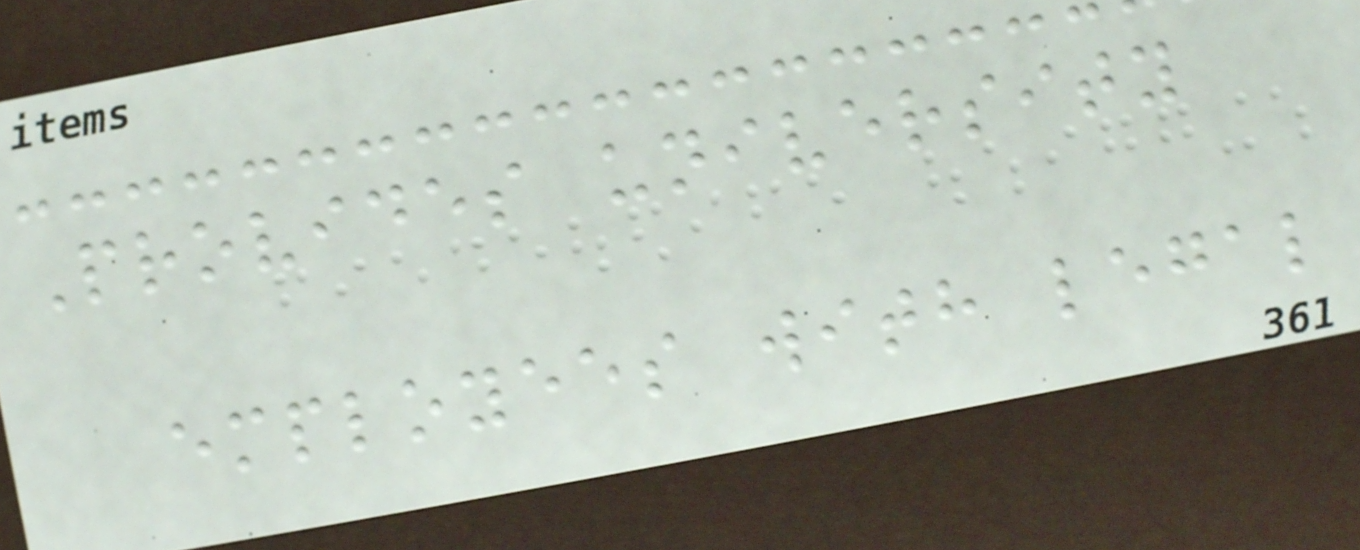Provides university
employees with legal
